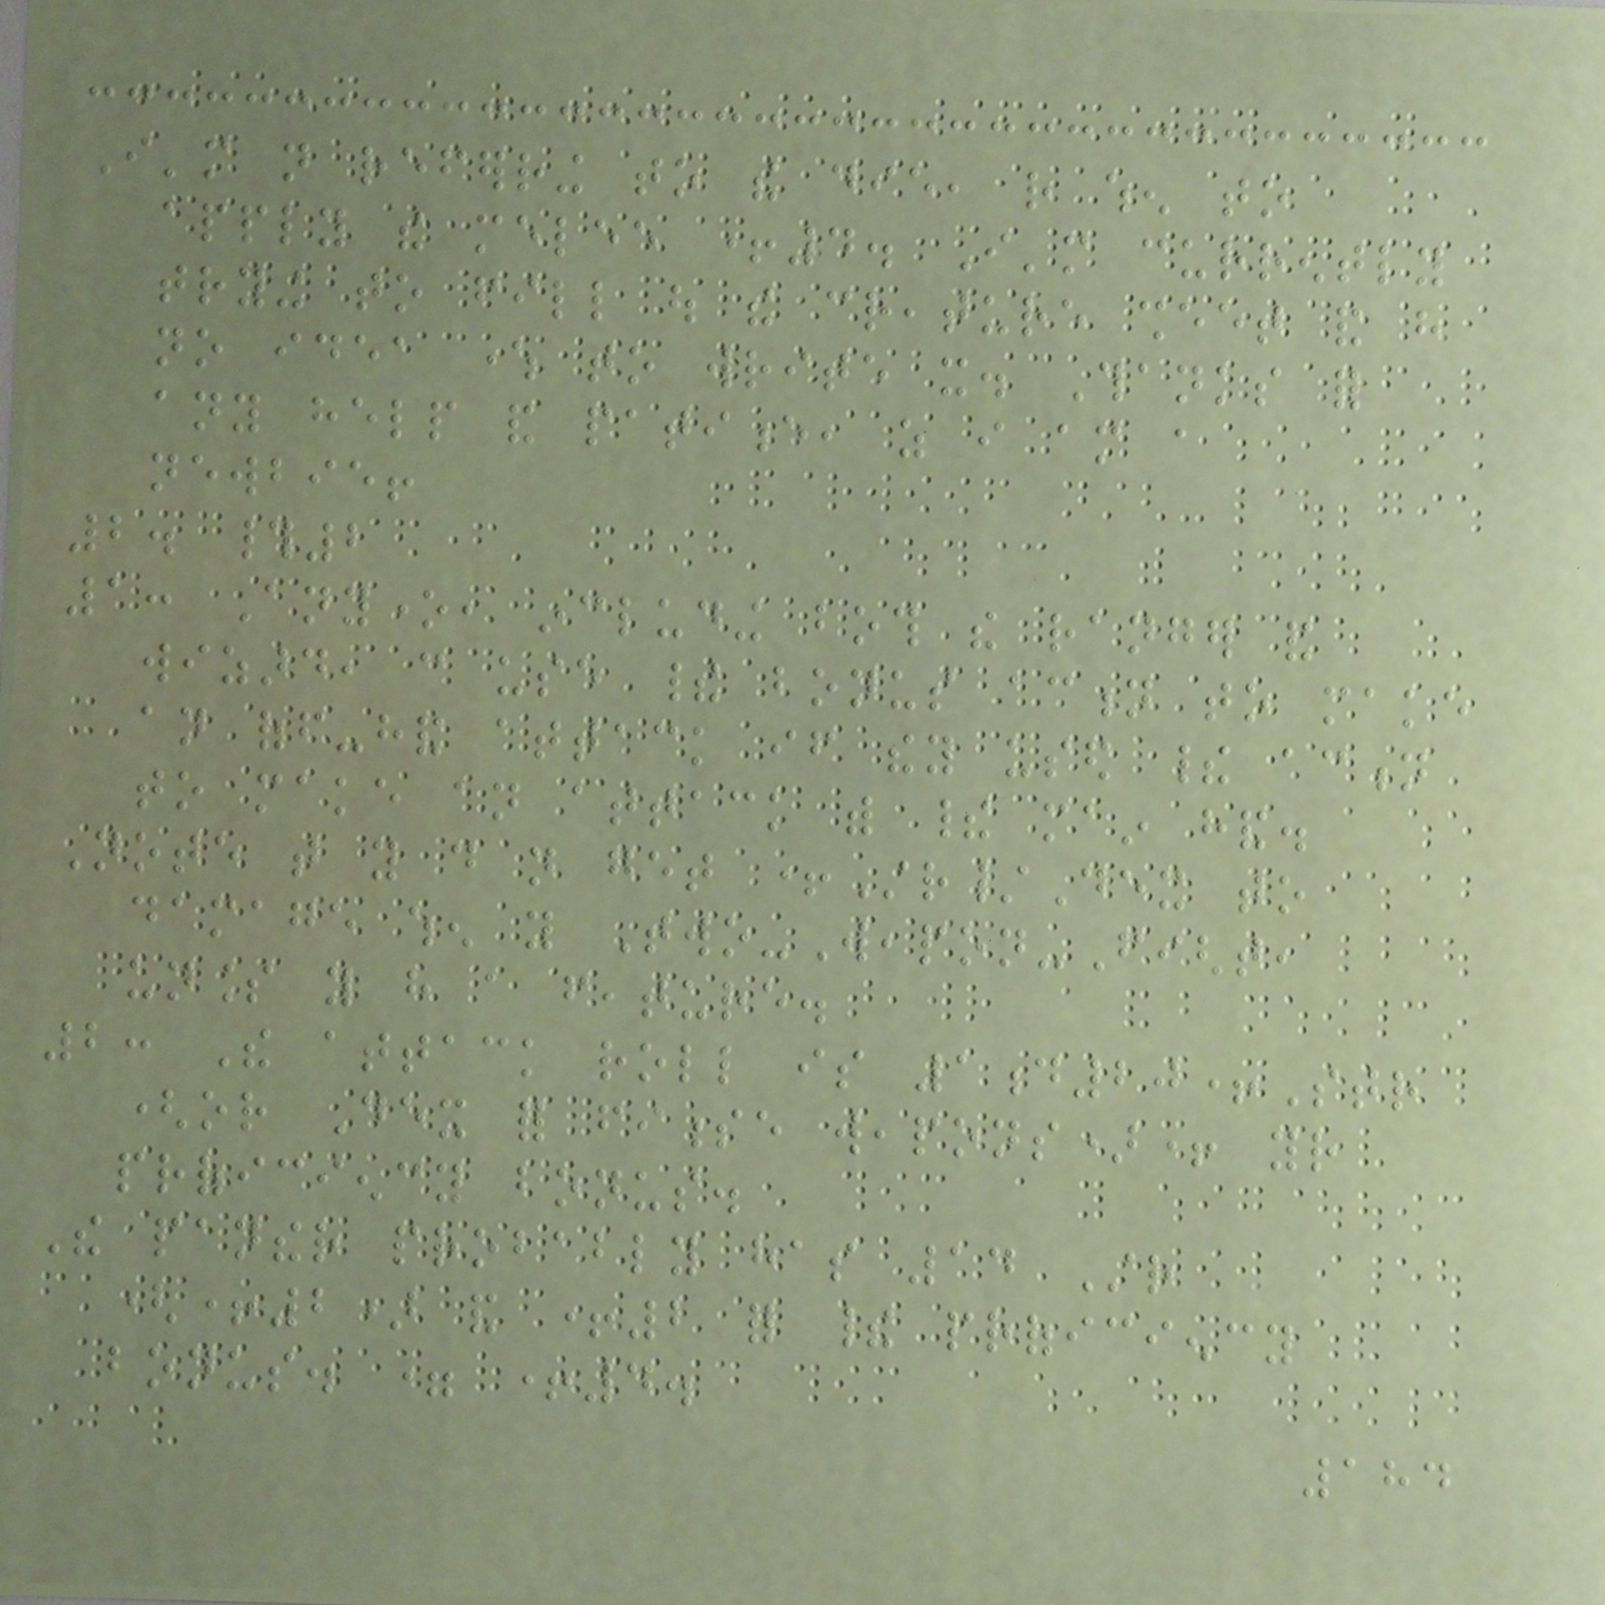I'm not referring to the die, rather when to
apply the melee +4. I'm currently
trying to fill out the creature sheet and have
no idea where to write it. Thanks for
any help and patience, as i am a
newbie!
2. #2
1: Anyone, including both the ranger and
wizard, can use their bonus action to make
an off-hand attack if they used their action
to make an attack with their main hand.
Note that you do not get +Str/Dex to
damage when you Two-Weapon-Fight,
unless you have a feature.
2: The attack roll is 1d20+Str
(or Dex for finesse weapons)+ your
proficiency bonus.
The panther probably has 14 Str
(+2) and +2 for their proficiency
bonus. = +4.
184
